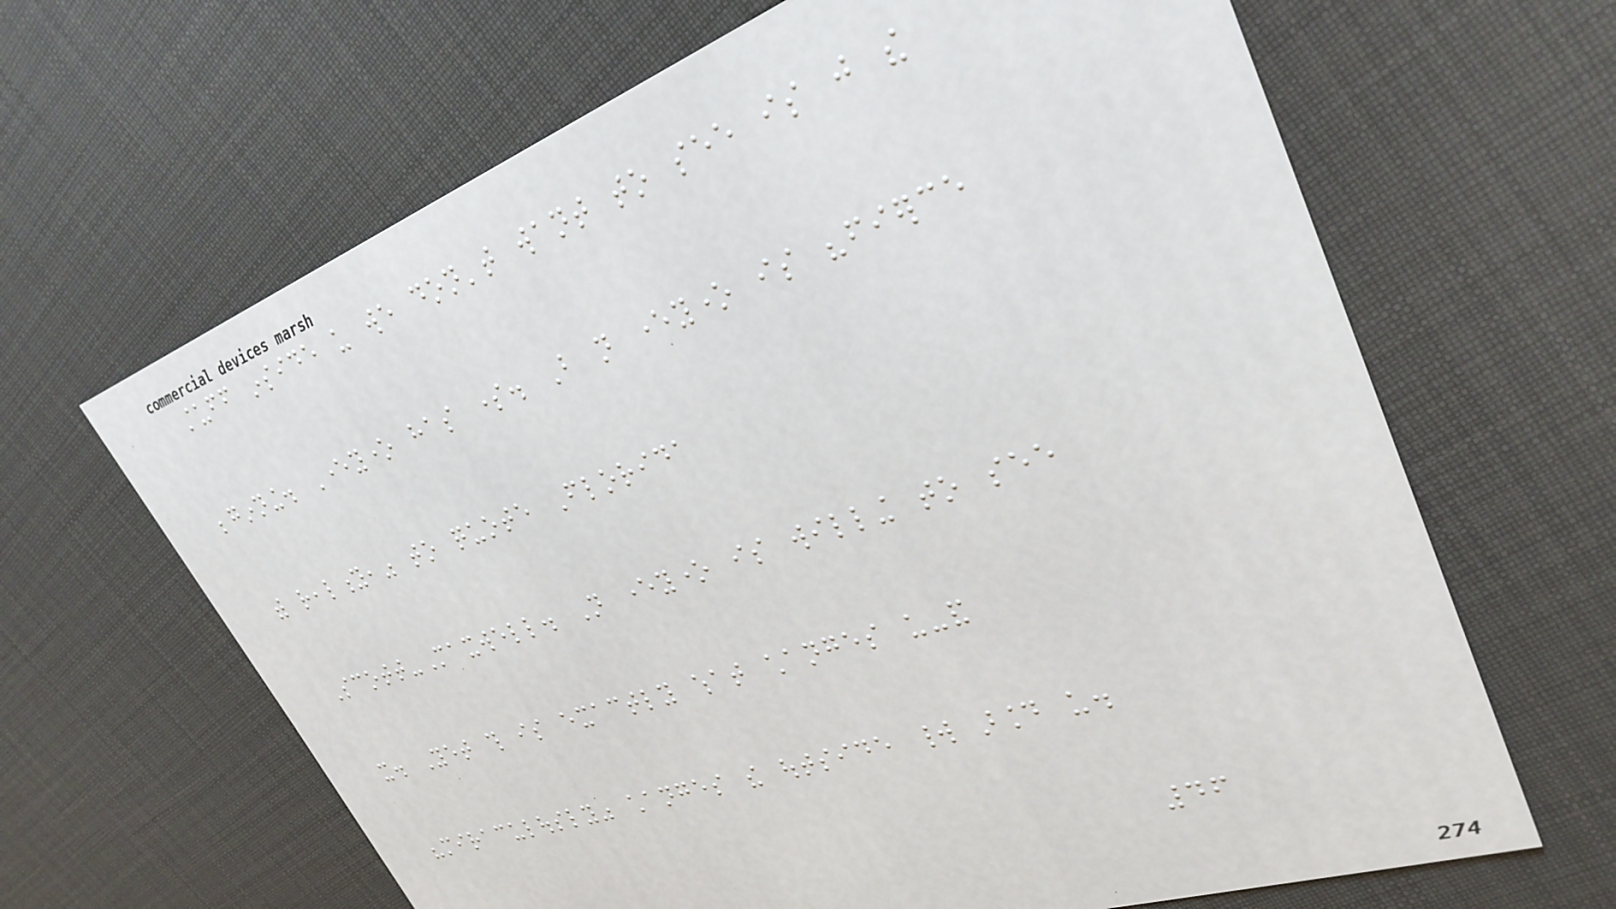stuff inside us we don't want to see is just the
beginning. Everyone has some. But not everyone is "fierce
with reality," to quote Florida
Scott-Maxwell. Not everyone is willing to see
it. Yet this is exactly what changes us-and
"miraculously" changes the outside world around us.
46
